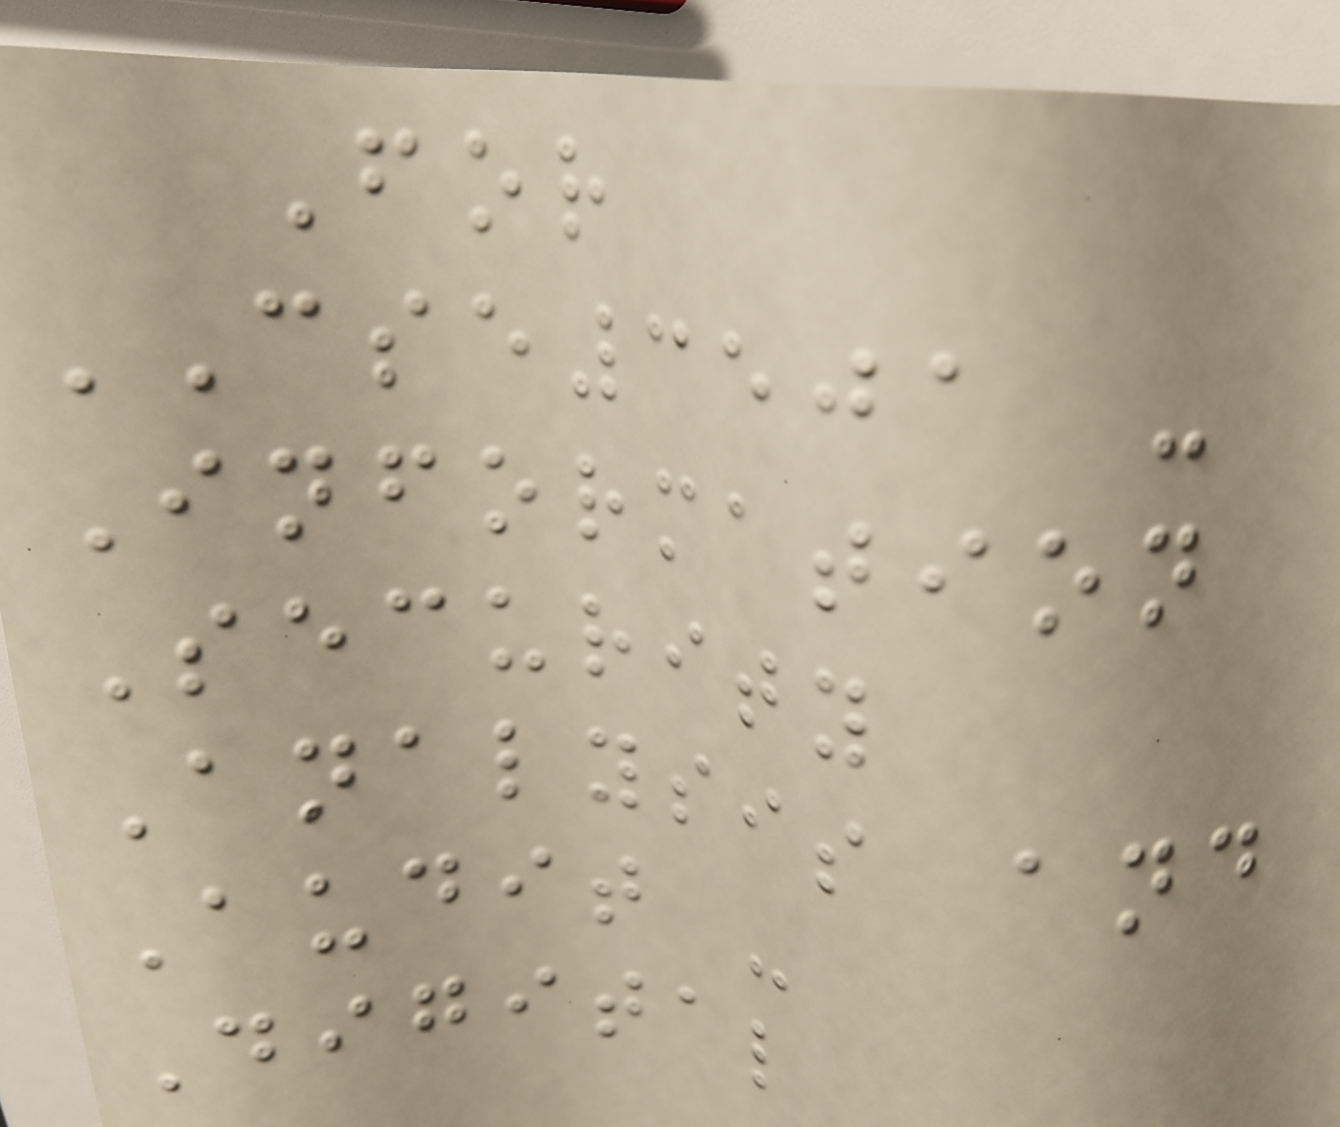For
CSE3501 -
Information
Security
Analysis and
Audit -
Digital
